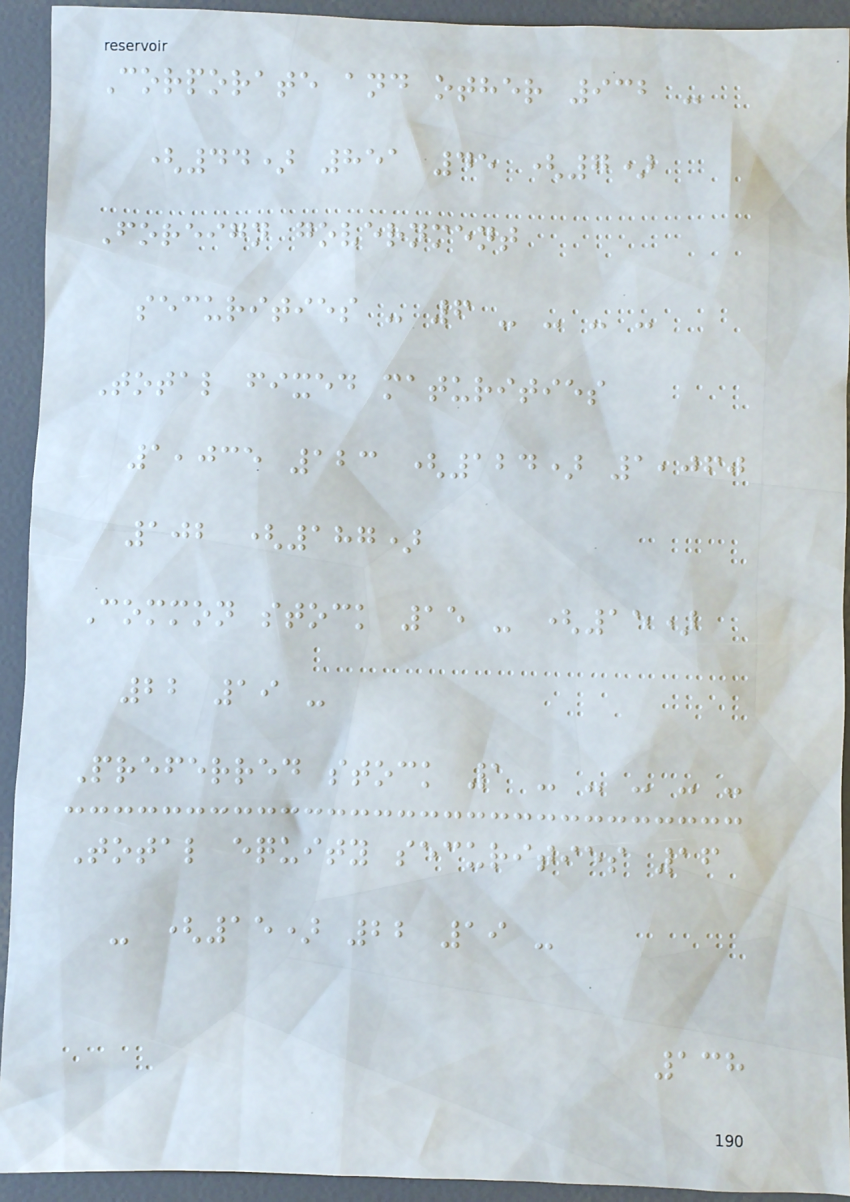Corporate and other 932 -
(44) 851 45 (7)
Foreign government
securities - 6 - - - -
Total fixed maturities
1,035 123 (124) 1,060
102 (187)
Common stock 15 - (15)
22 19 -
Preferred stock 1 - - - - -
Total equity securities 16
- (15) 22 19 -
138
